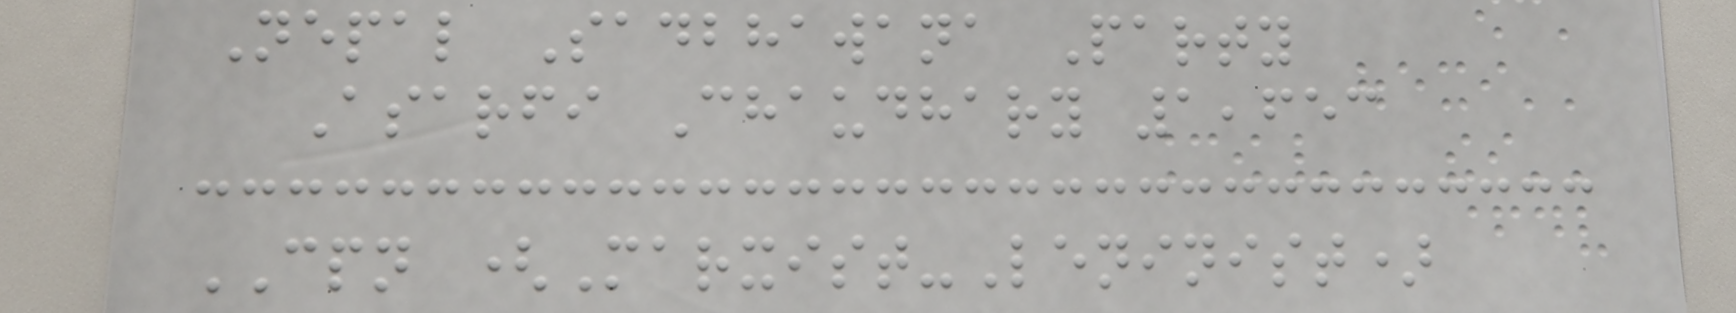Nepal Sadbhawana Party
Asarfi Chaudhary 1,653
CPN (Marxist-Leninist)
